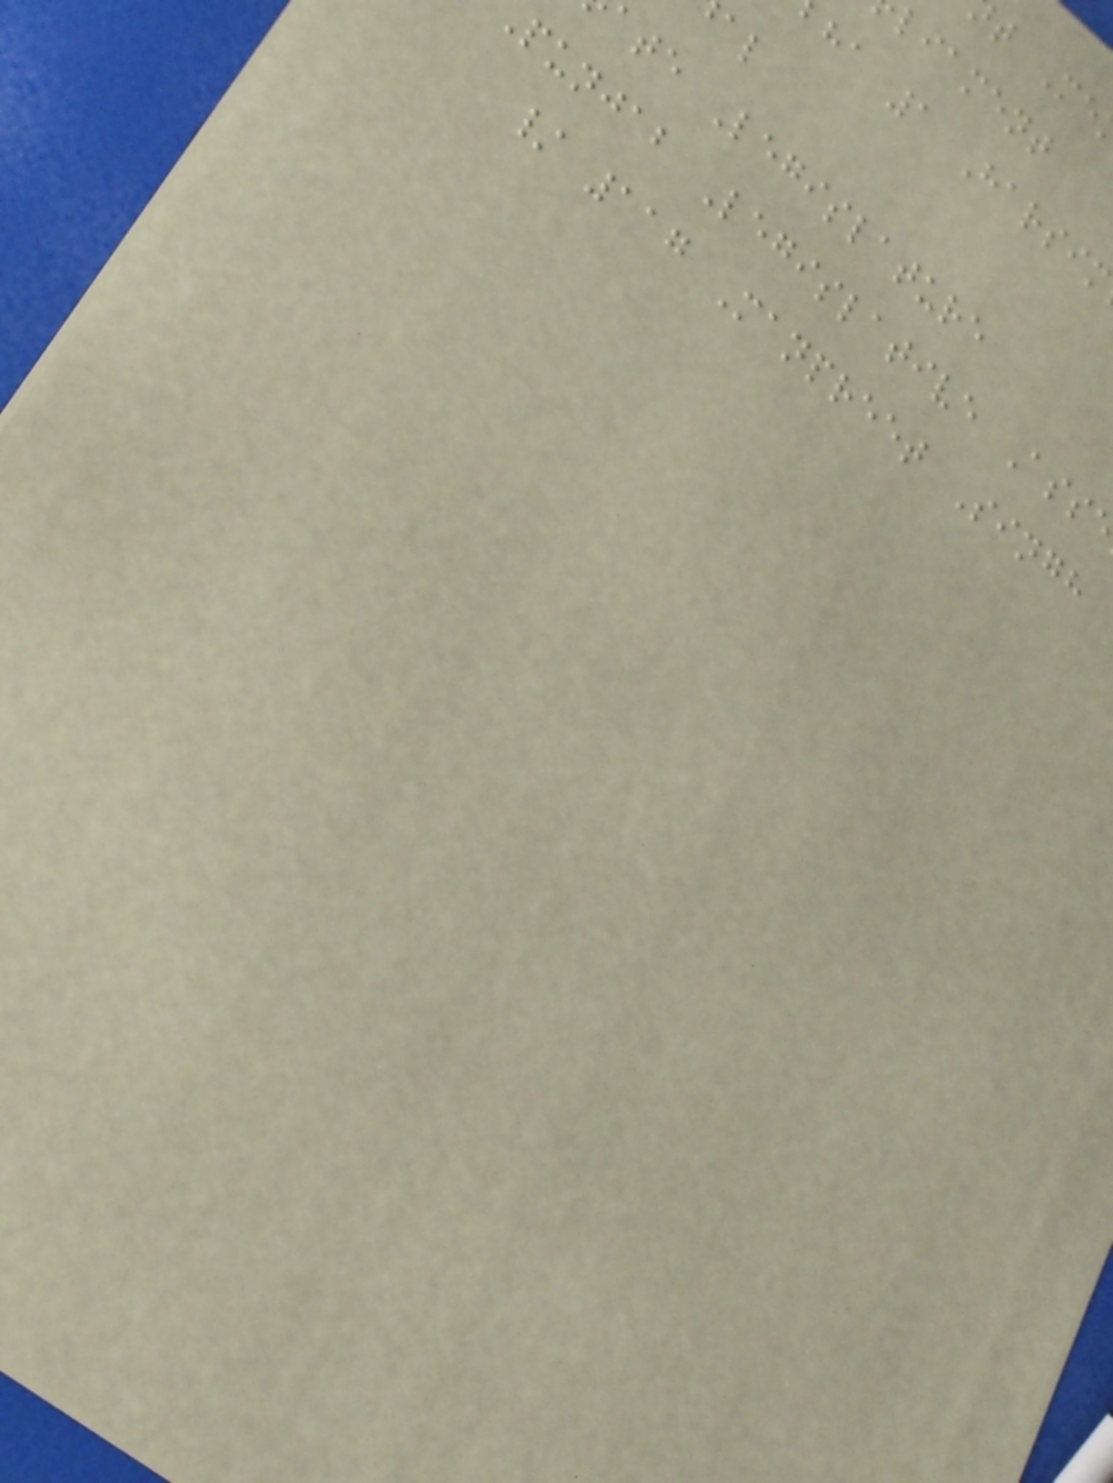liament
ha 1 Harsim
ate Legislature
punjab Legislative Ass
/ 117 Manpreet Singh
